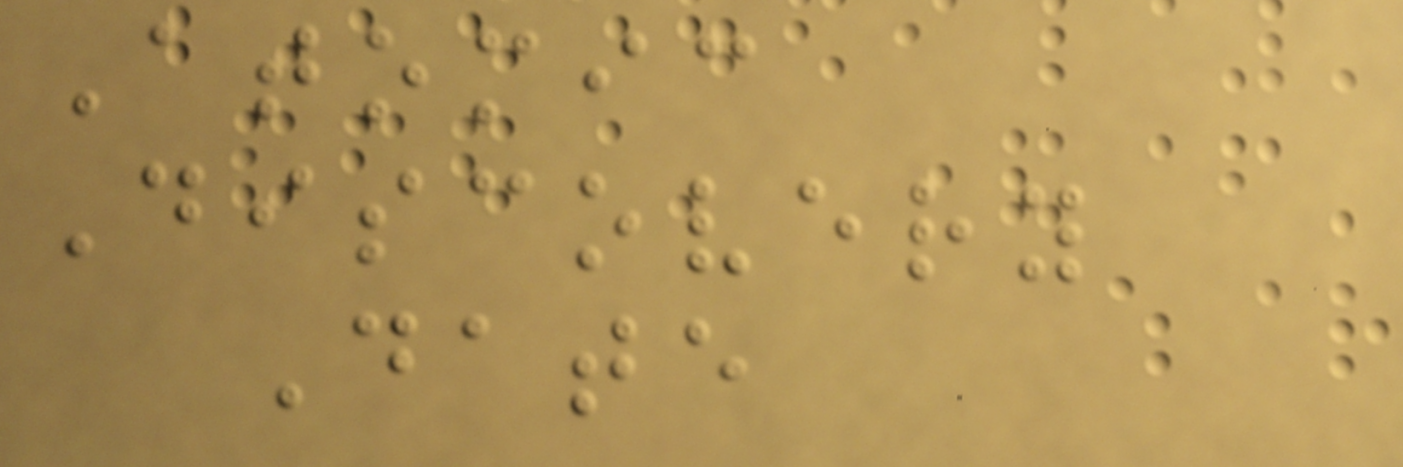Atomic
Discovery
Date
